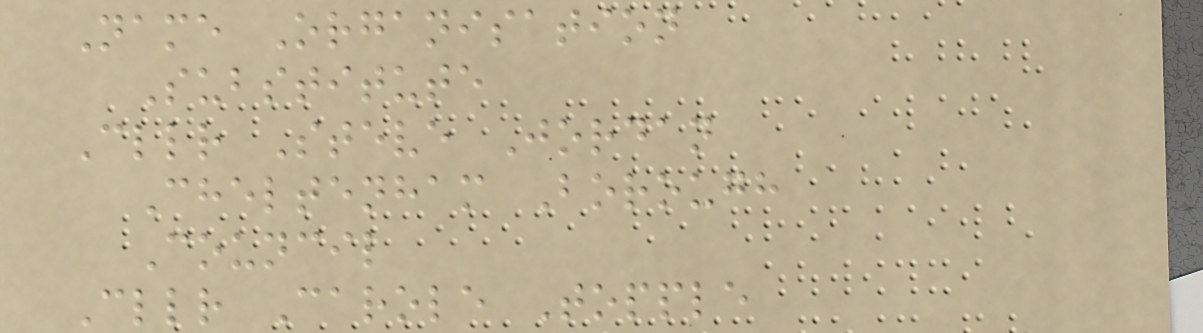Name Organisation
Substitute
Cllr Steve Jordan
Cheltenham Borough
Council
Cllr Carole Topple
